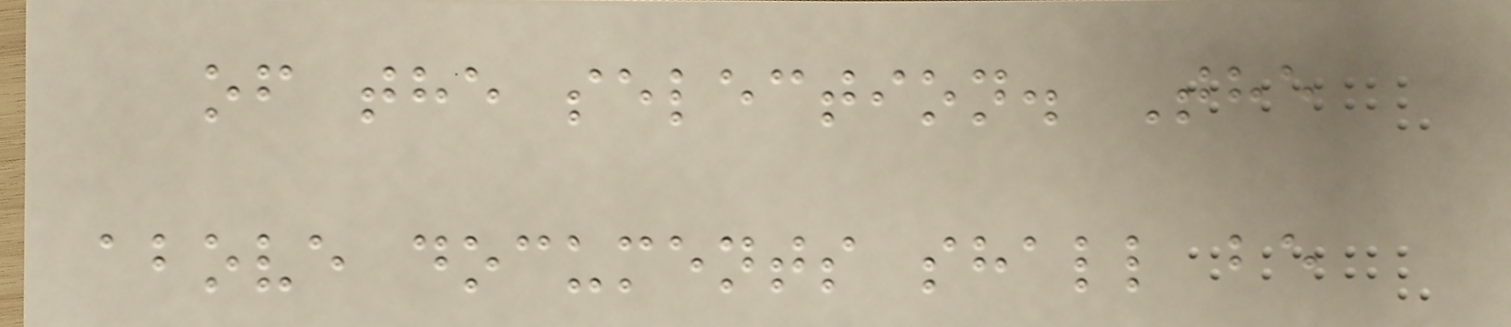of the selection. The
above documents shall be
